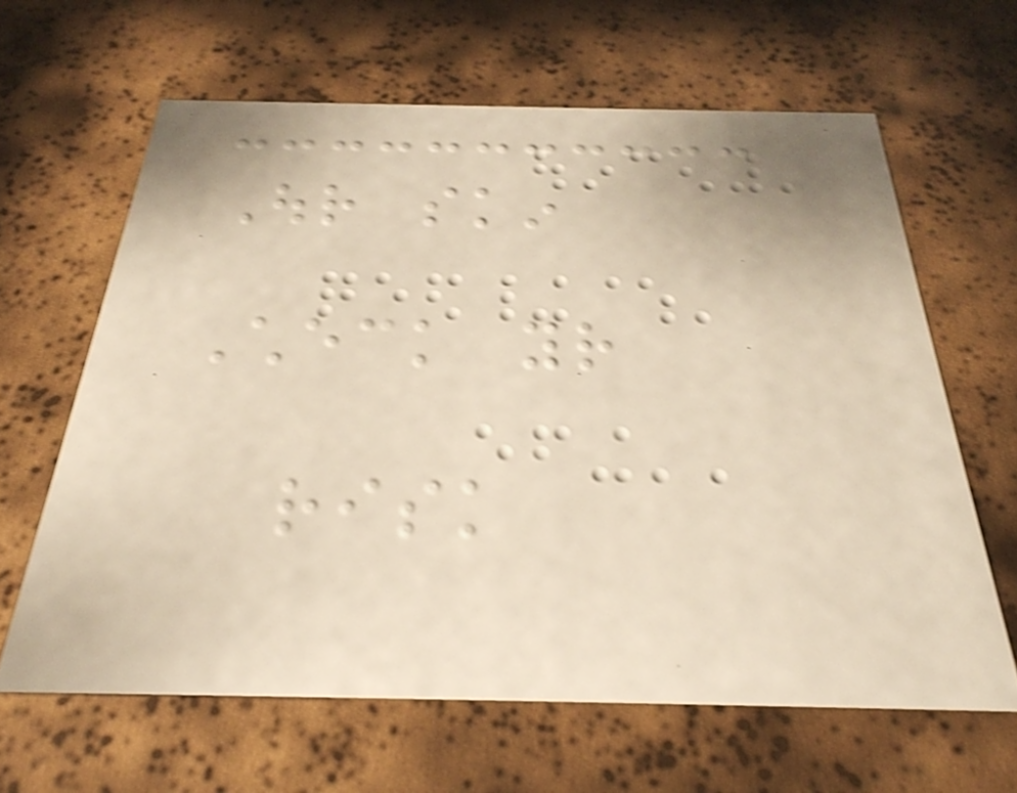Our skin
Check your
risk
